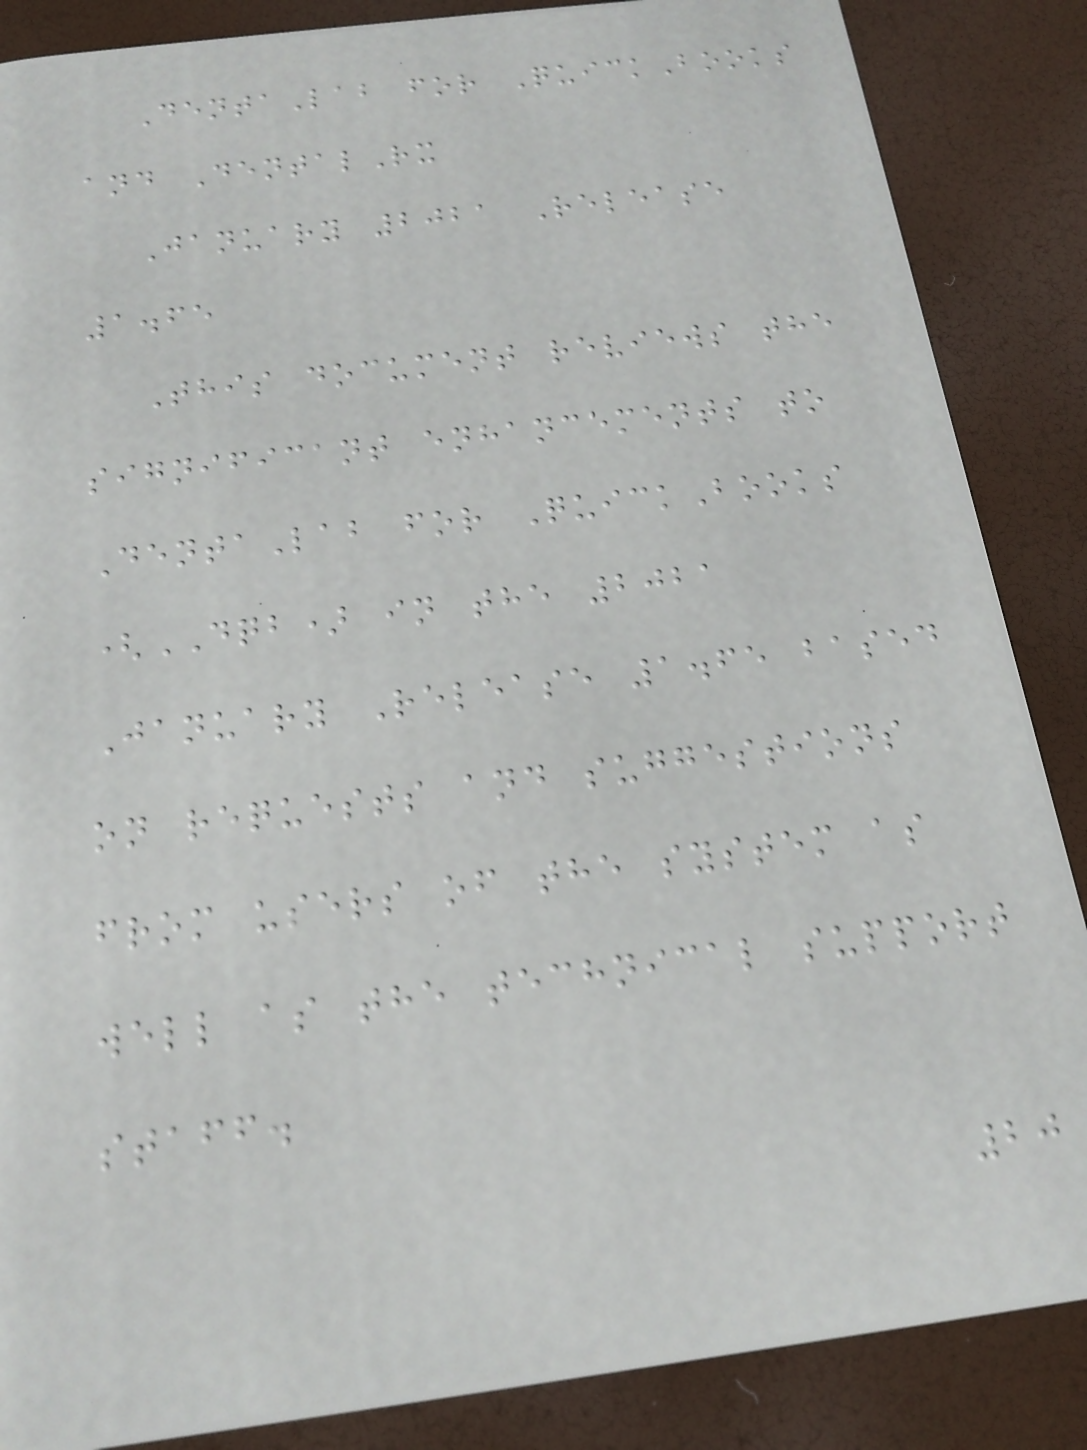DentaLab for QuickBooks
and DentalRx
January 2021 Release
1.65
This document reviews the
significant enhancements to
DentaLab for QuickBooks
(DQB) in the 2021
January Release 1.65 based
on requests and suggestions
from users of the system as
well as the technical support
staff.
20
